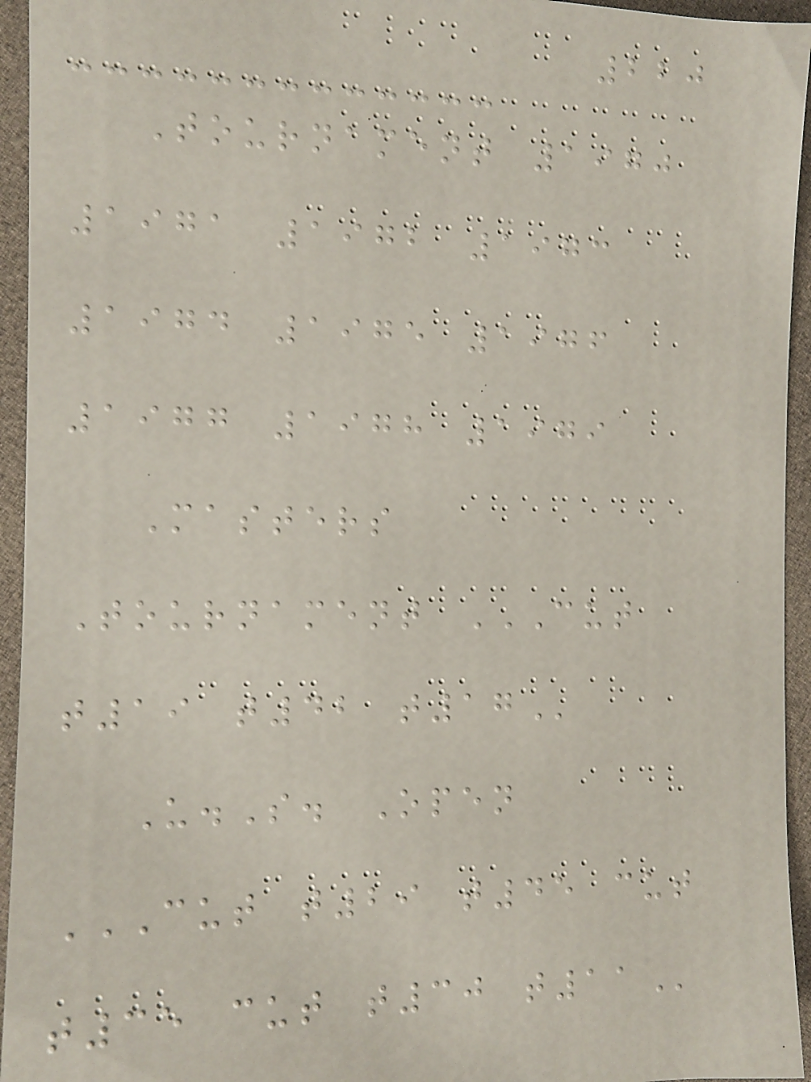220
Tournament 1970
1971 1972 1973
1974 1975 1976
1977 1978 1979
Masters
Tournament CUT
T19 T42 T17
U.S. Open
CUT T29 T45 CUT
T35 CUT T30 T11
